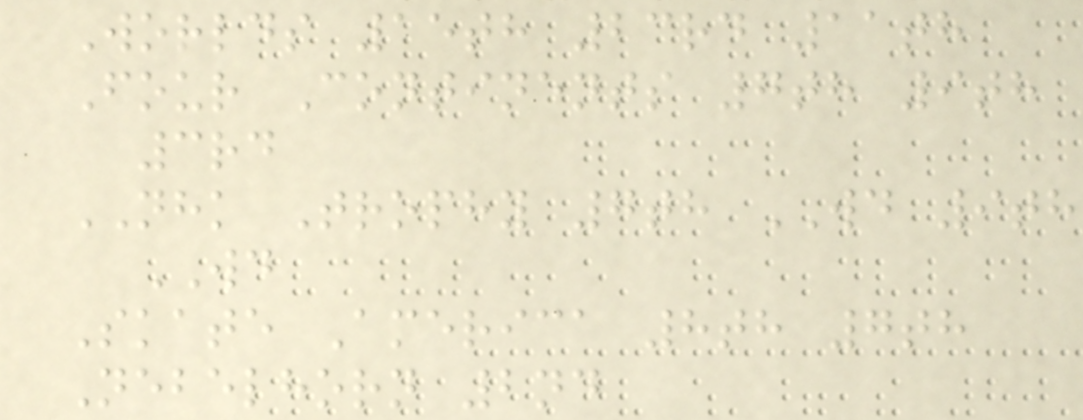Worlds 15th 23rd 11th
Four Continents 7th 9th
3rd
NHK Trophy 7th WD 9th
WD
Skate America 8th 7th
Nebelhorn 2nd
